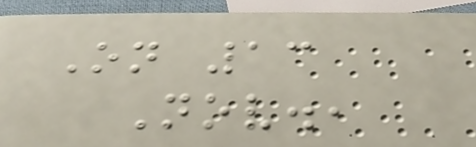On 13
Nov.,
